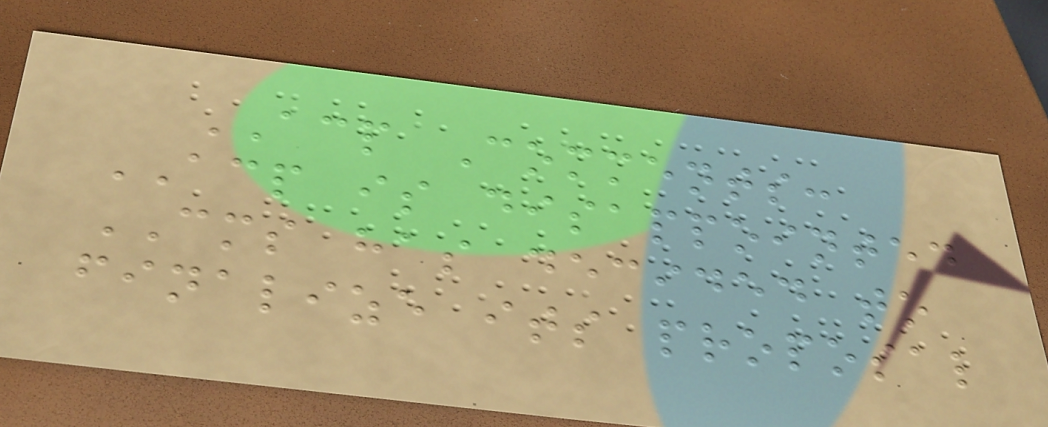ACP Comments:
ACP is disappointed
CMS has decided to
finalize its proposal
